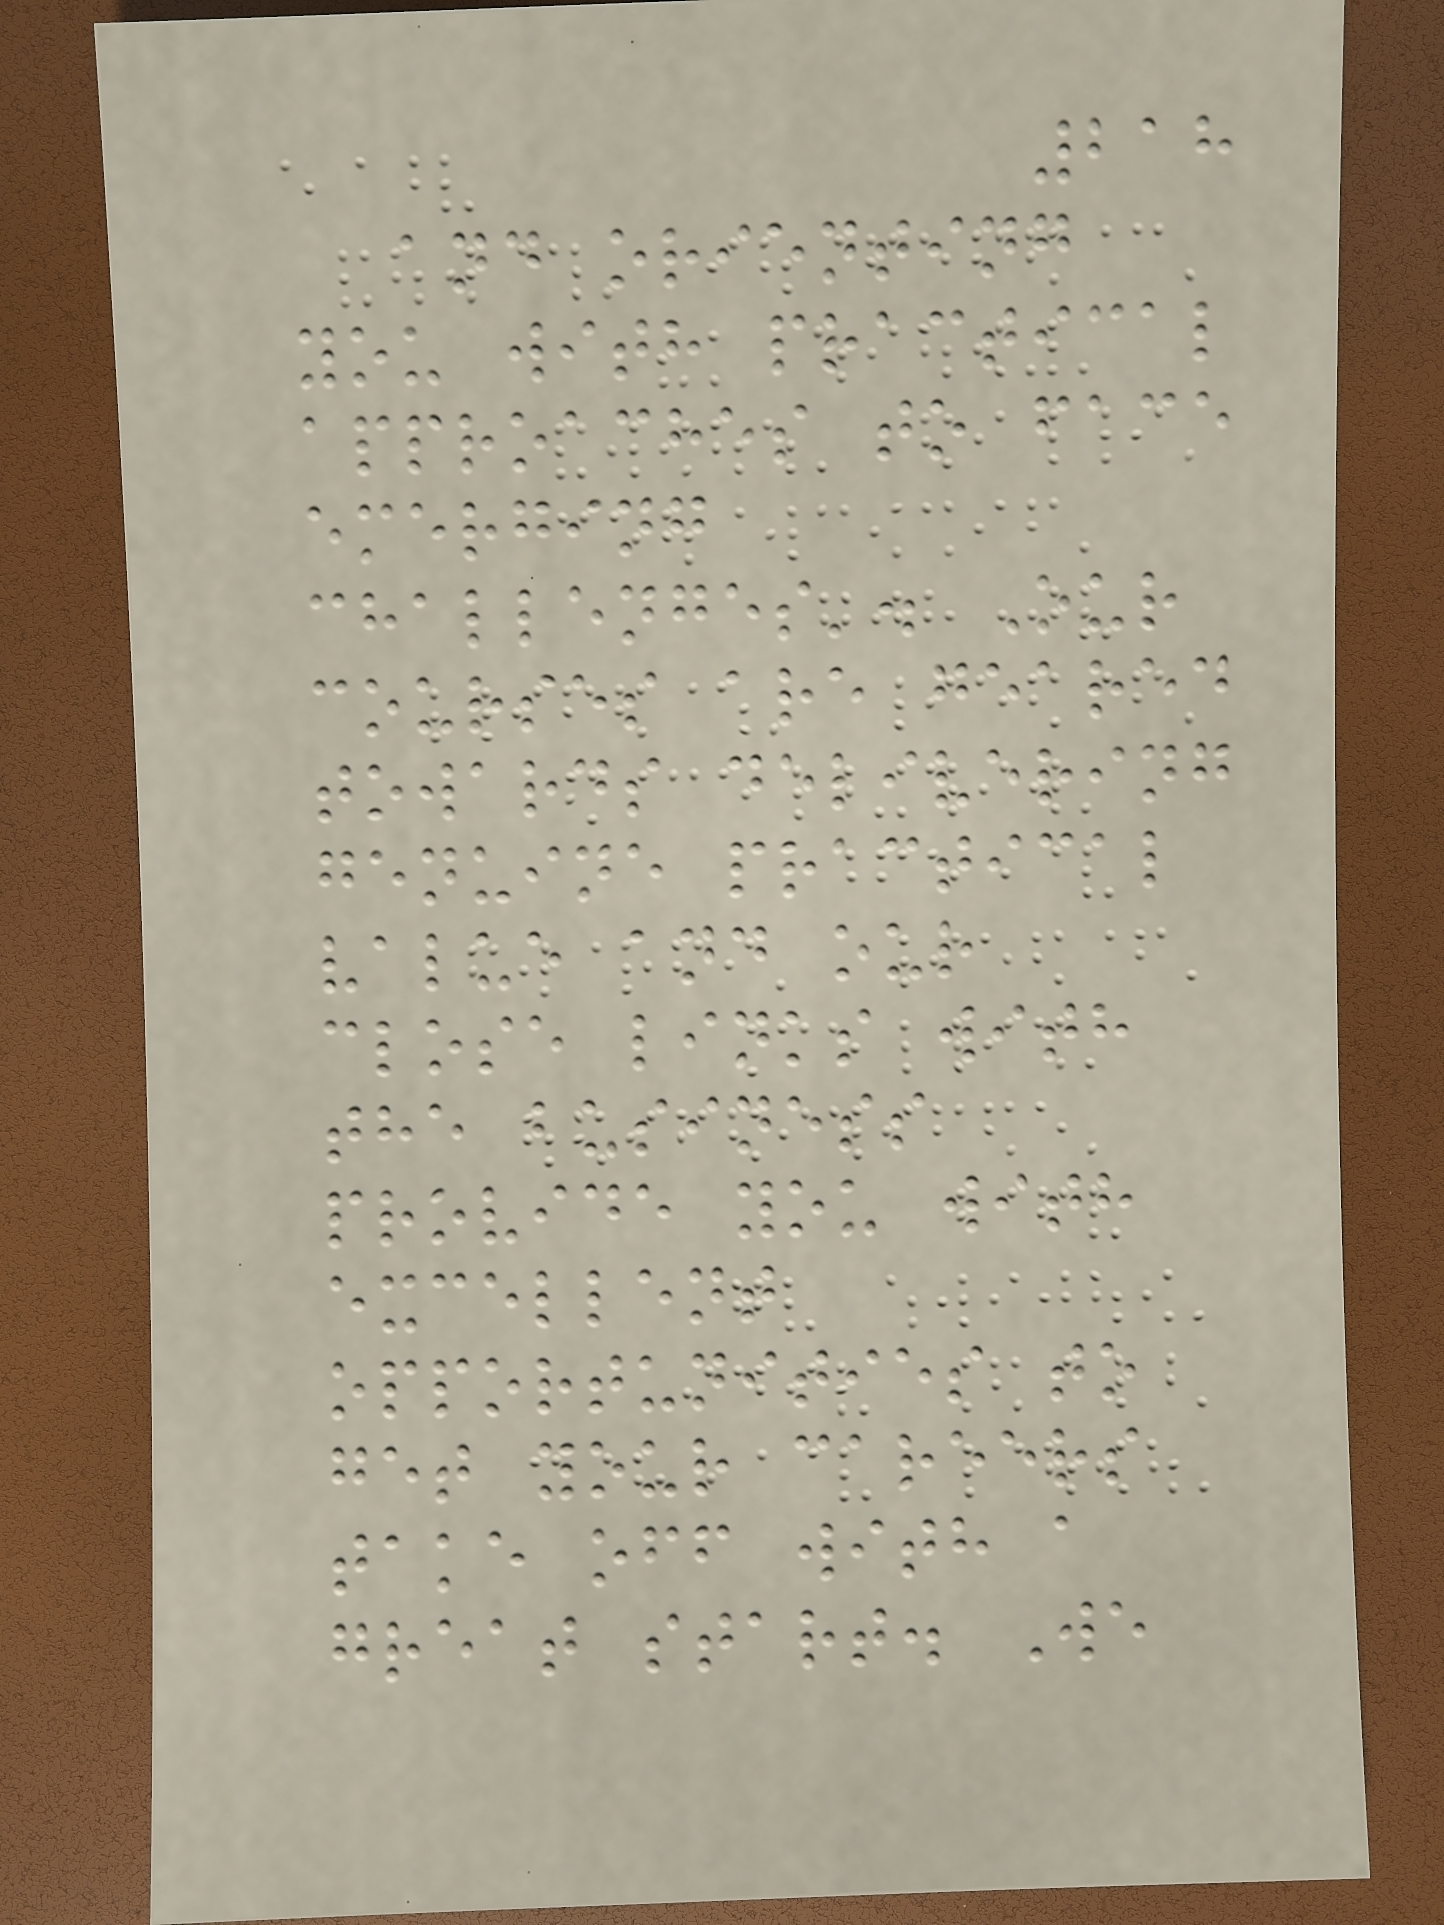218
and orienting
you with practical
approaches to face
emerging
challenges'. Our
courses are geared
towards delivering
genuine practical
value and our
close links with
the business
provide you with
excellent
opportunities to
get your careers
take off with a
great start. We
